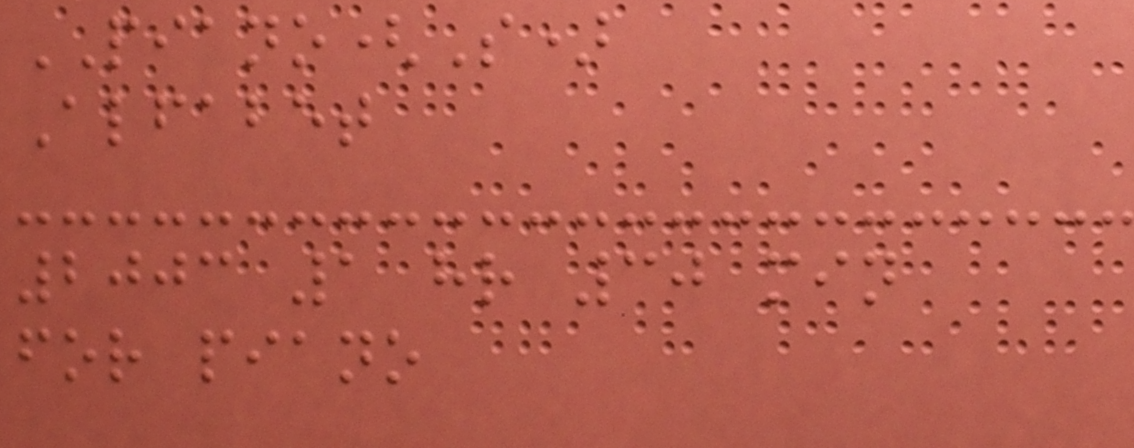PIANO(S)
Alfabet
2003 1 hr 30 min
for piano
